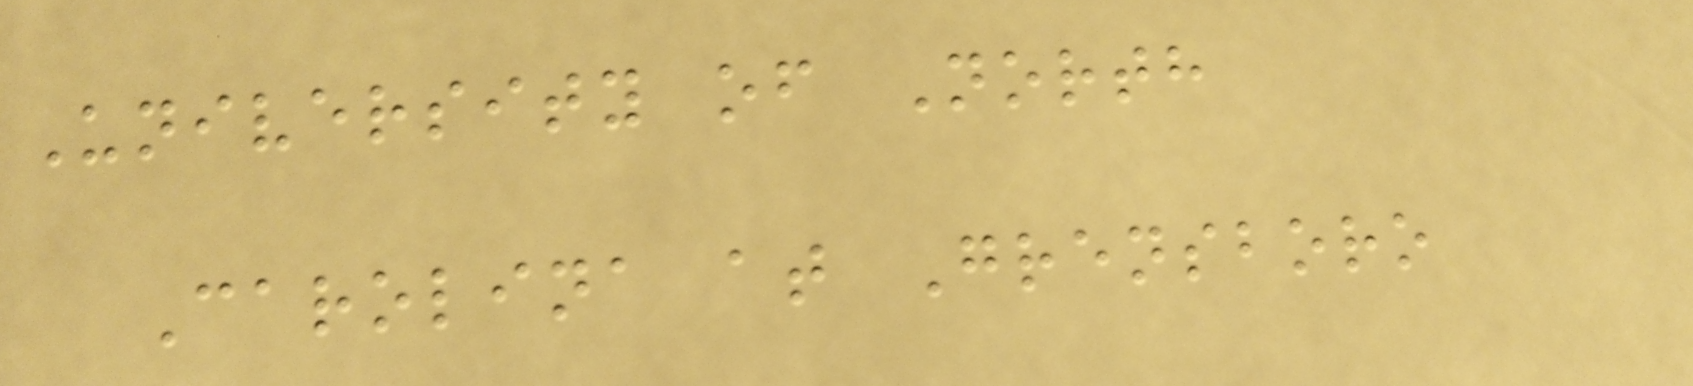University of North
Carolina at Grensboro
